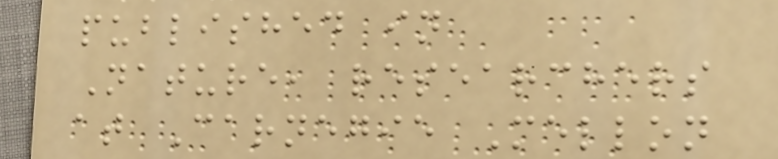published in
Nature, researchers
at Carnegie Mellon
